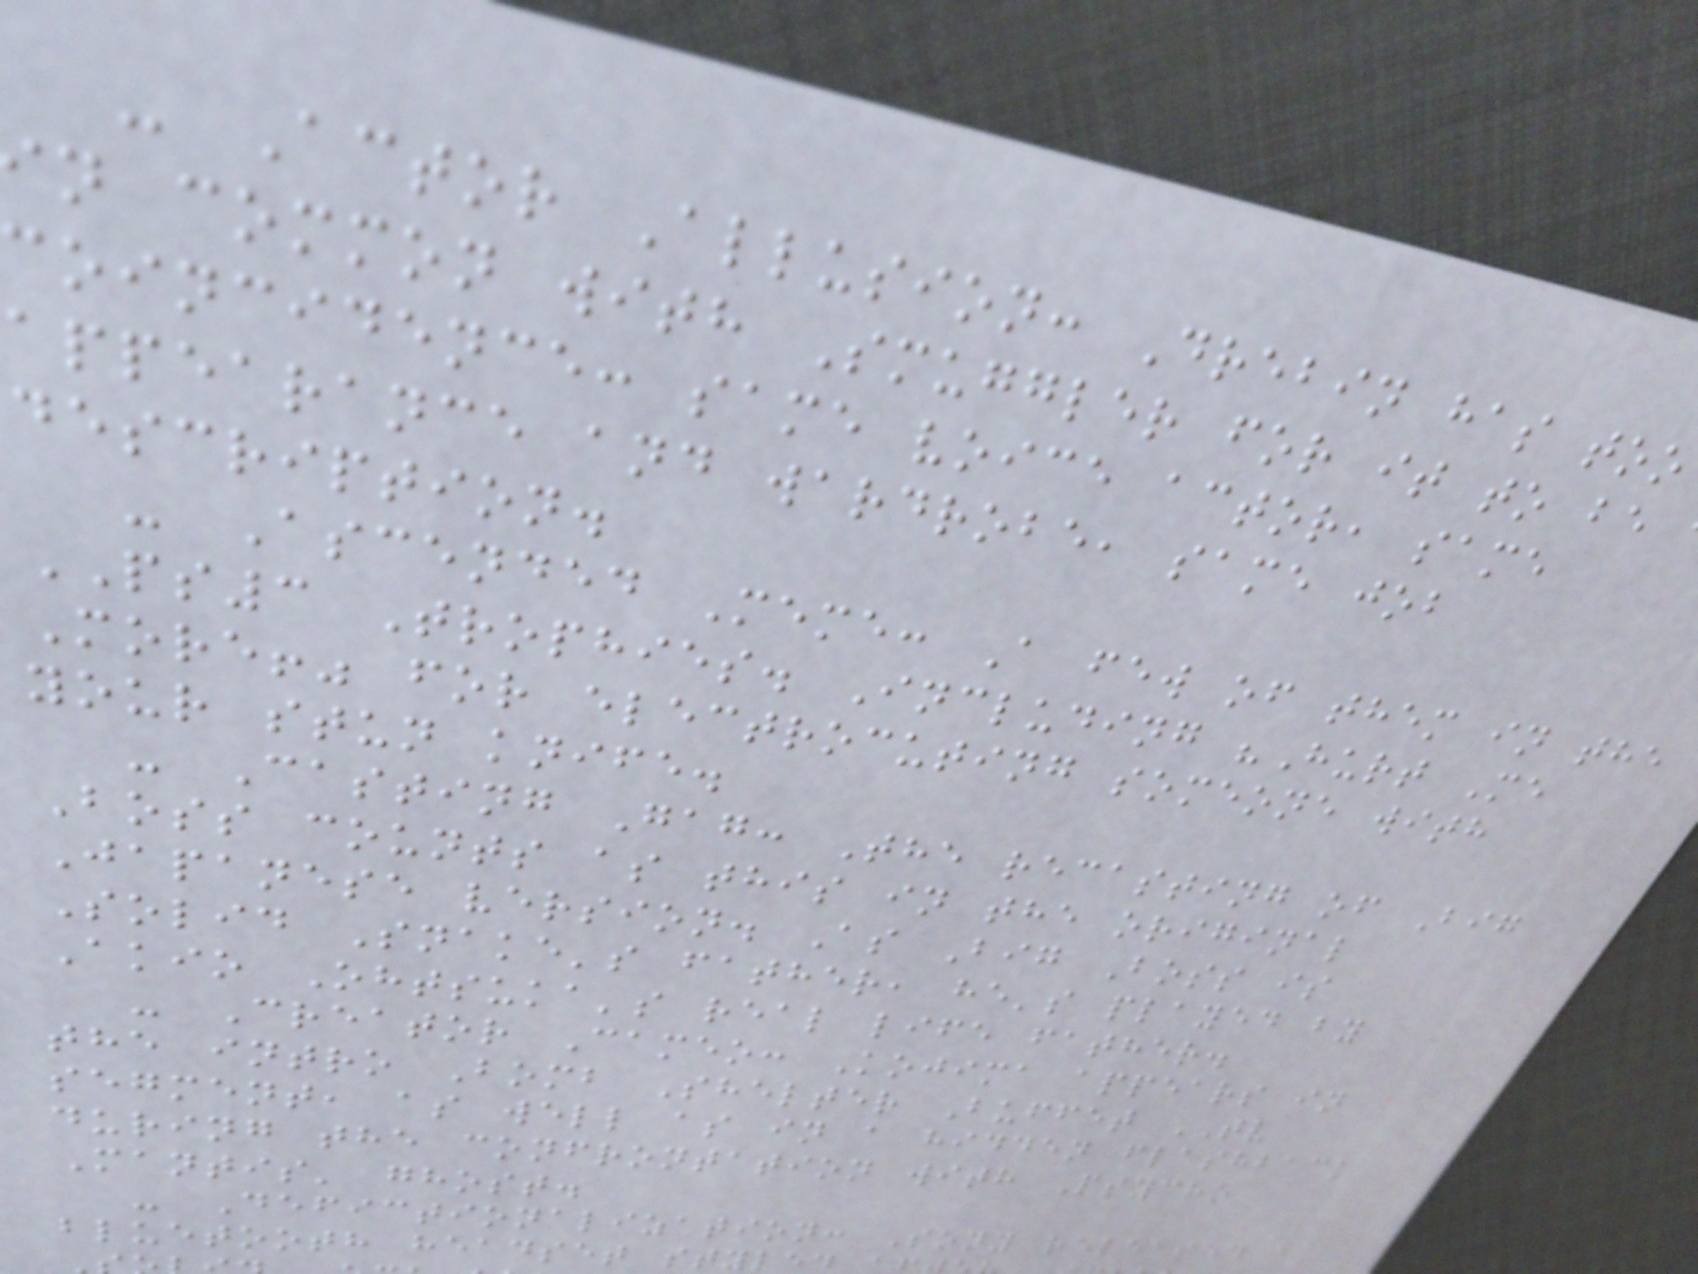- Actor Allusion: Drebin has too
n common with Smuggler for it to be
coincidence: same voice actor, same
appearance and wardrobe, same job
description.
- Ascended Meme: A few of them in the
PS3 Trophies. Including "Hurt Me
More!" for electrocuting someone with
your stun knife.
- Casting Gag: The recasting of Big
Boss counts as this in the original
Japanese version. As Big Boss is
Solid Snake's father, he's played by
Akio Ohtsuka's real life father.
- Creator Cameo: Kojima appears in
the intro Bomb Shelter Buffet TV
segment, as well as in a hidden flashback
during the confrontation with Psycho
Mantis' ghost.
- Defictionalization: Sony released a
bluetooth headset styl
